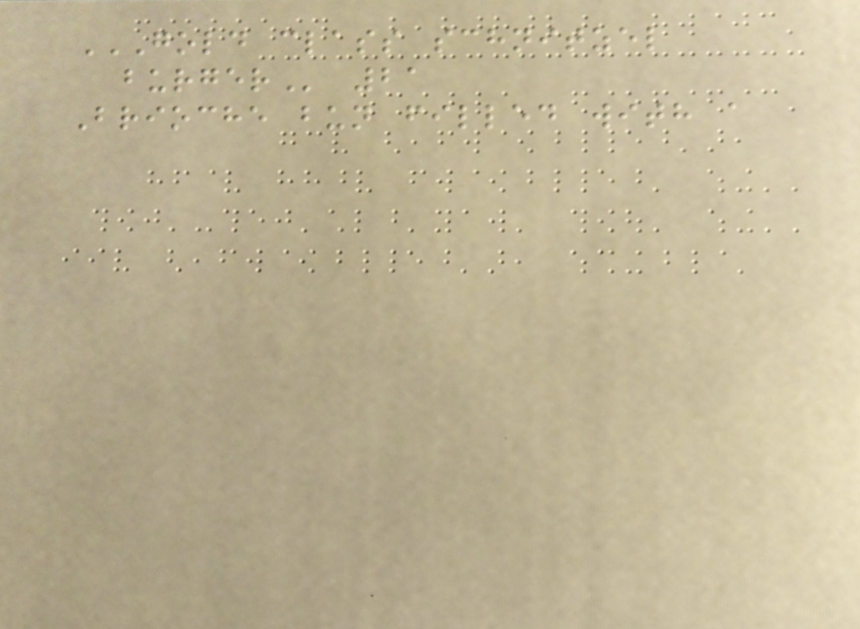GOLD CLASS SCHNITZEL
BURGER 21
Brioche bun filled with a
